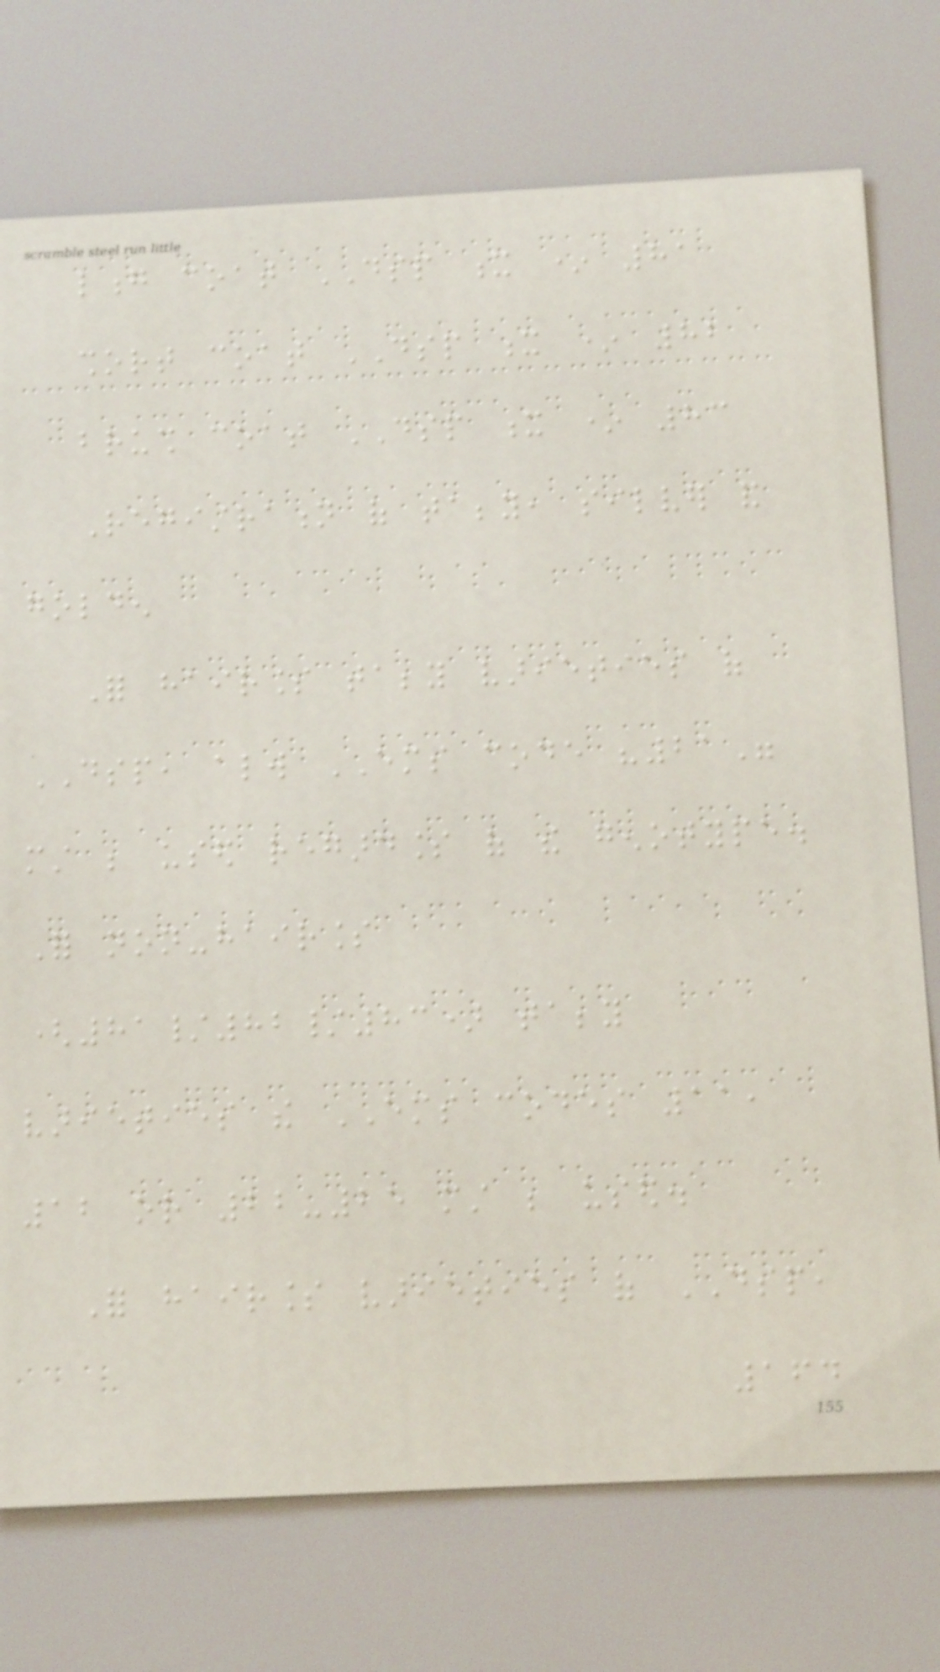long coat DSP x * 81
short coat DSP x * 82
brush coat DSP x * 83
Registration of tabby, silver and
golden
For hairless tabby varieties of
DSP, always EMS code "21"
must be used regardless of the genotype.
For non-hairless
(81/82/83) tabby
varieties the EMS codes 11,
12 or 22-25 must be used.
For hairless varieties of DSP,
164
